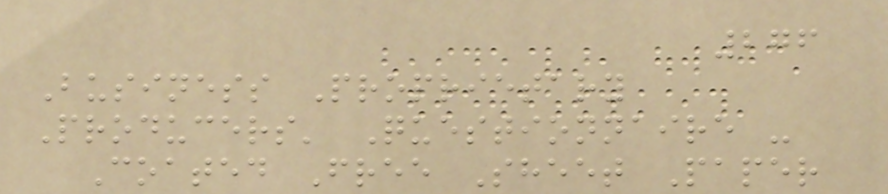276
Business Proprietary
Producers' Questionnaire -
Coated Free Sheet Paper
